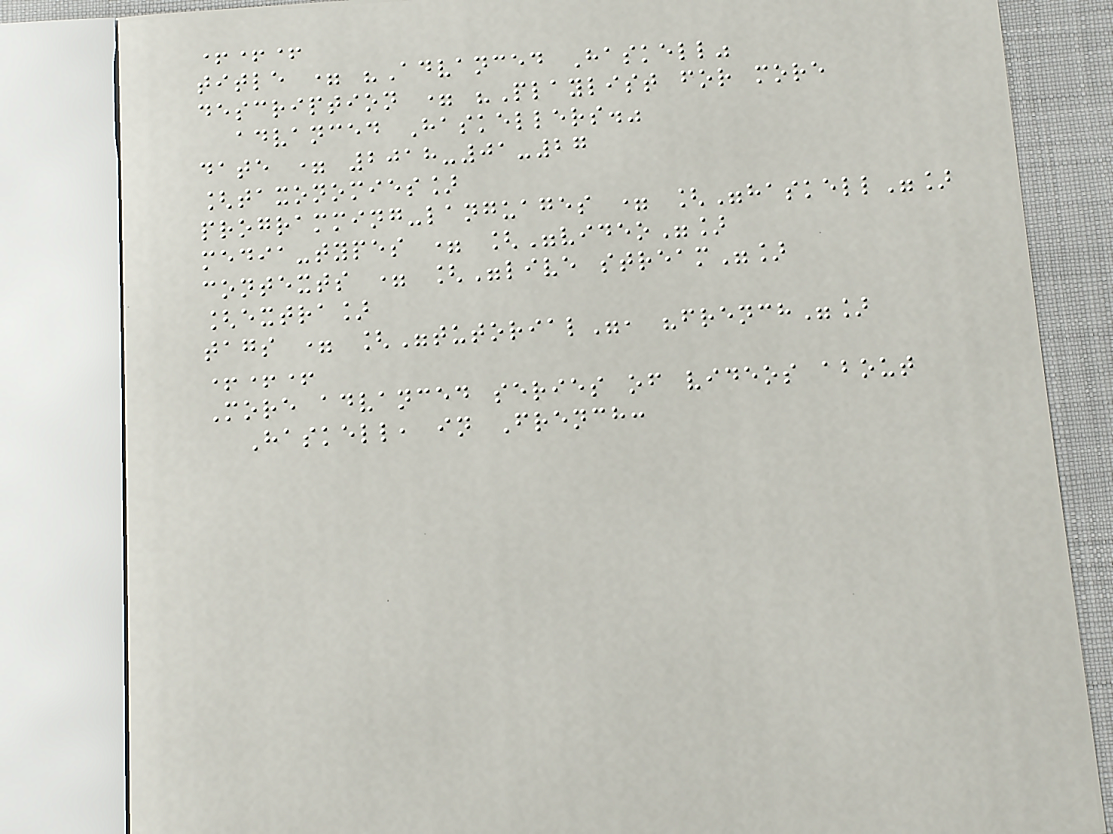+++
title = "Advanced Haskell"
description = "Playlist for more
advanced Haskellers."
date = 2018-01-27
[taxonomies]
programming-languages = ["haskell"]
media-types = ["video"]
contexts = ["live stream"]
[extra]
tags = ["tutorial", "french"]
+++
More advanced series of videos about
Haskell, in French:
